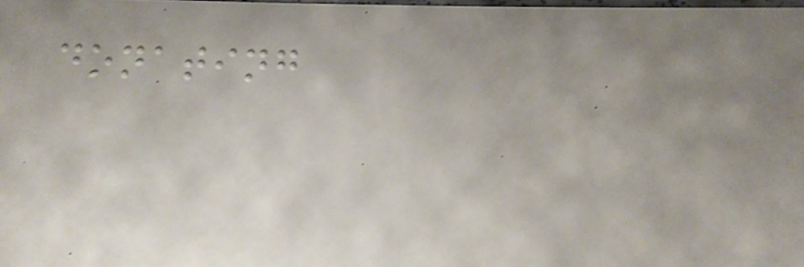donating
